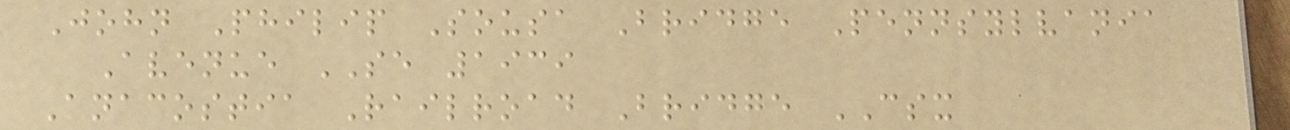John Philip Sousa Bridge Pennsylvania
Avenue SE 1939
Anacostia Railroad Bridge CSX
